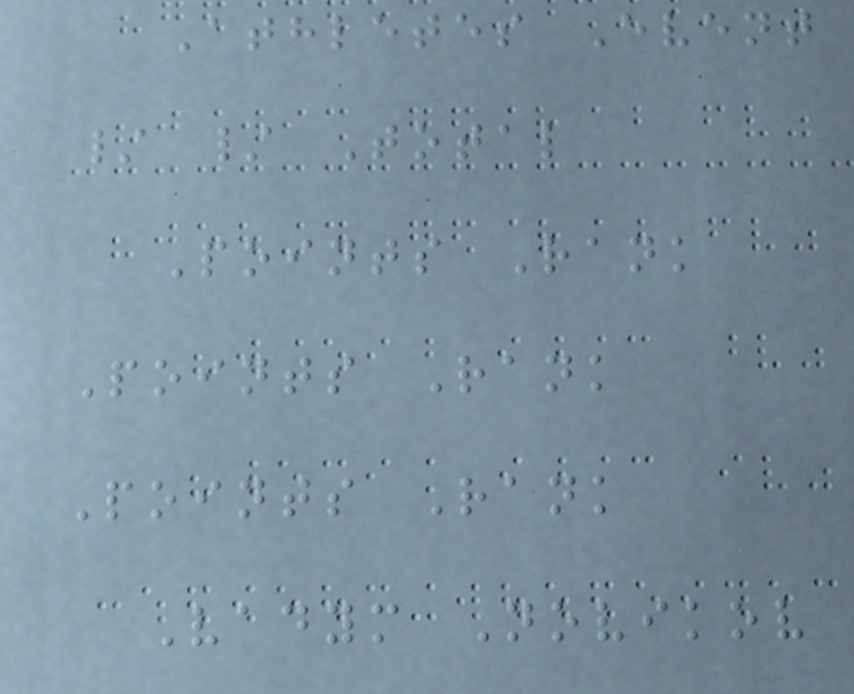Athletes Event
/ / Total
Points Rank
Points Rank
Points Rank
Vadym Novikov
